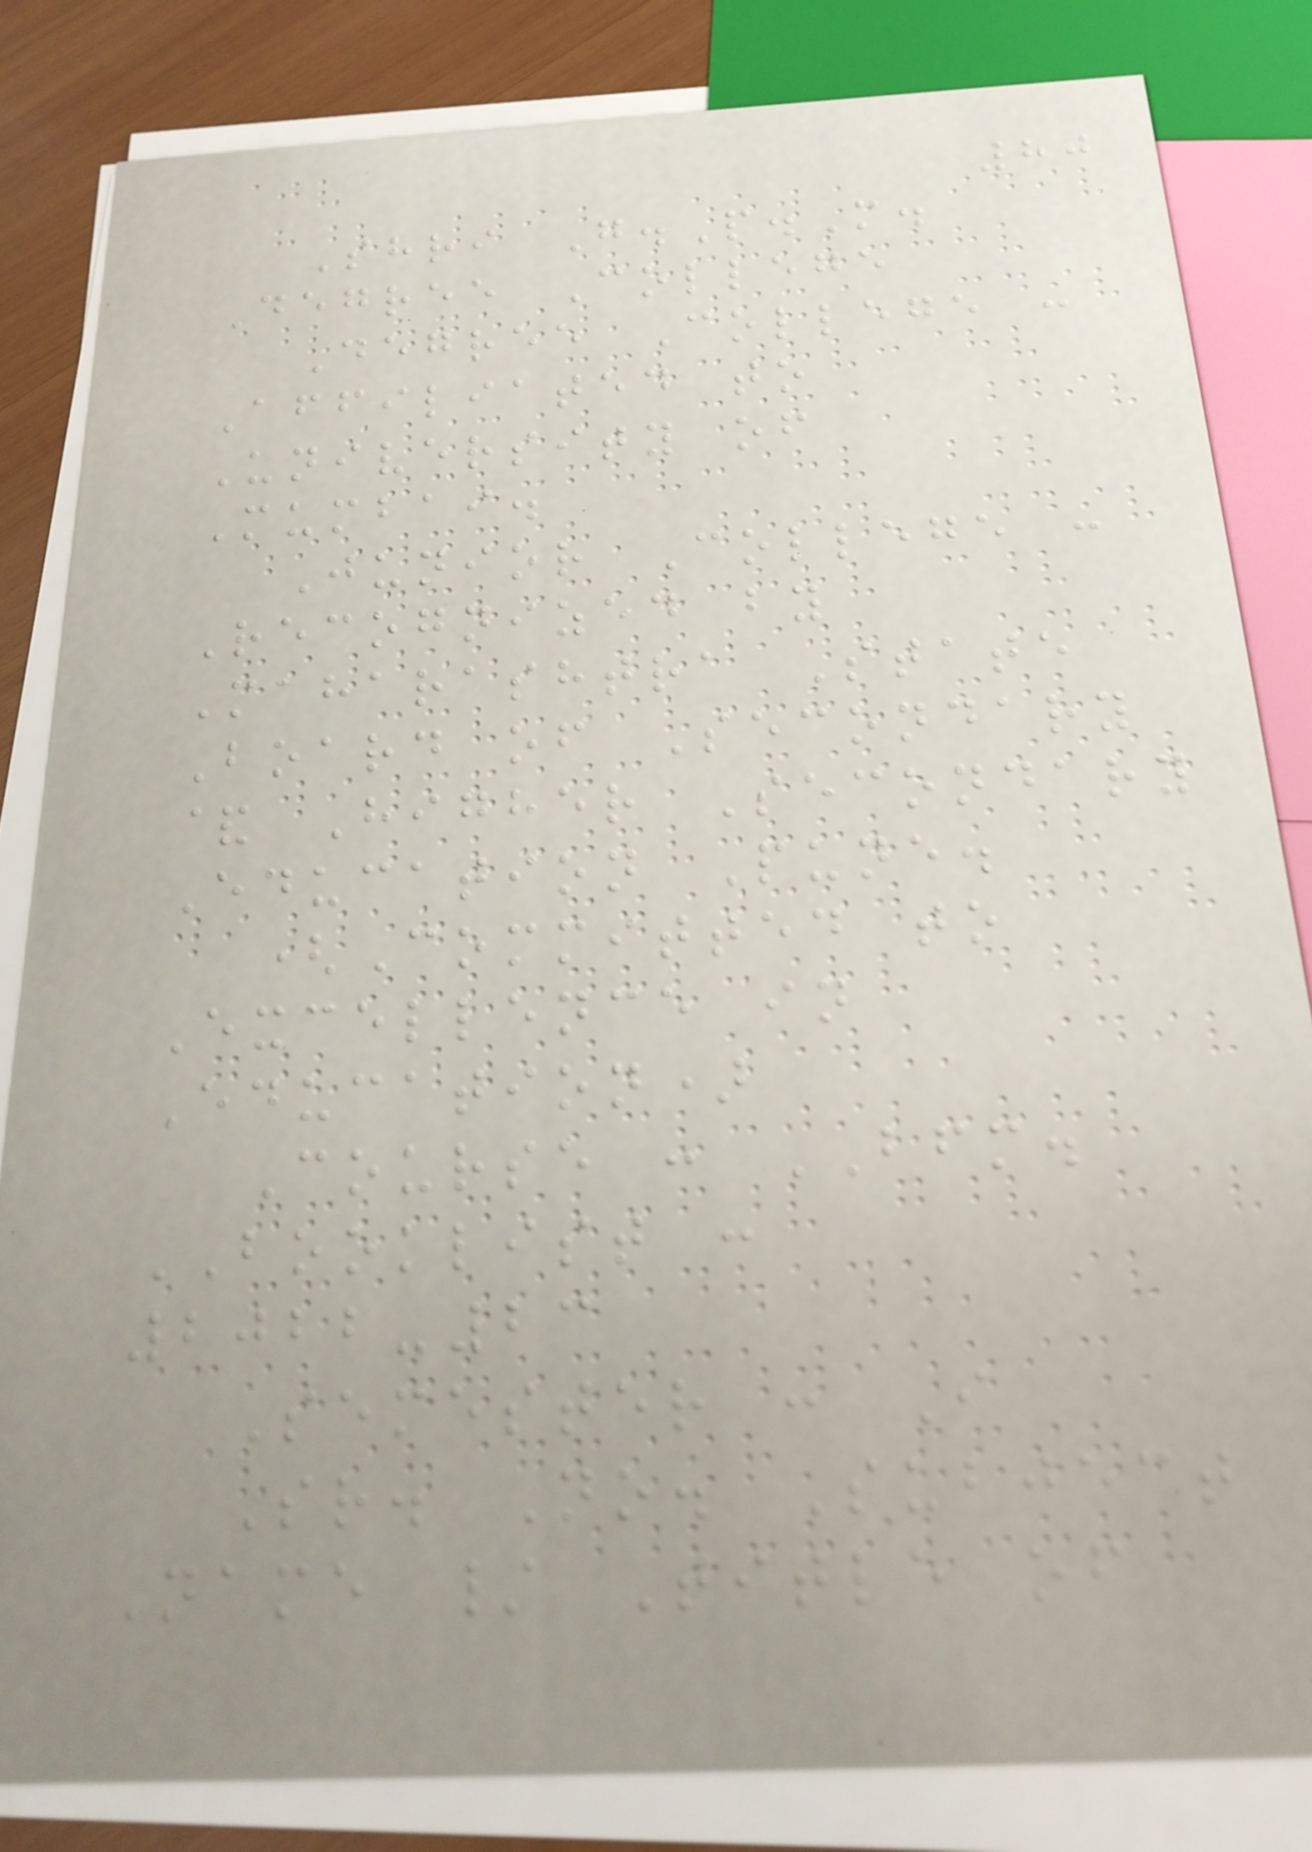80
Shri G.P.M.
Degree College
Degree College :
Affiliated to
University of
Mumbai.
Junior College :
Recognized by
Maharashtra State
Board of Secondary
& Higher Secondary
Education Pune.
(Committed to
Excellence in
Education)
Course : BFM.
BOOKLIST :
2022-23
Semester : I
Sr. No. Subject
Name / Title of
